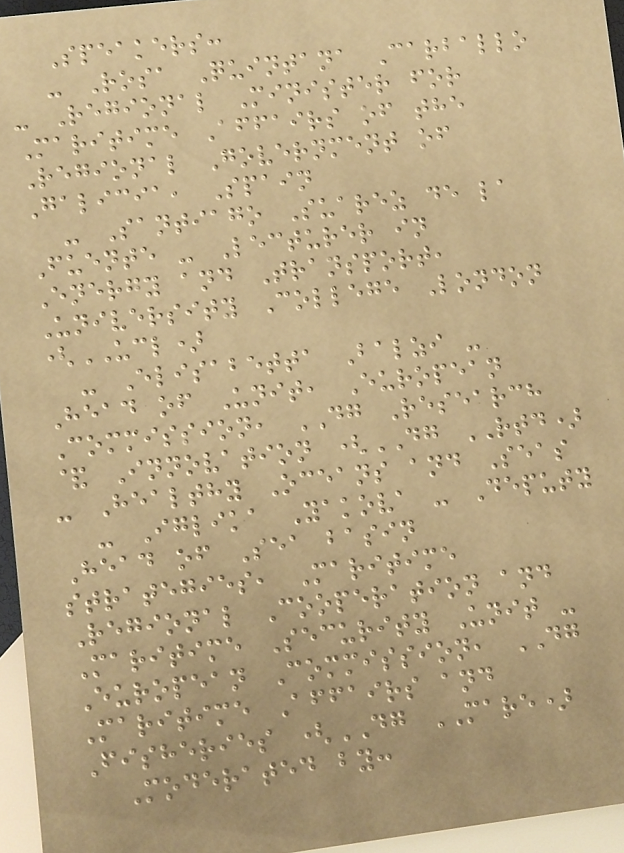Speakers:
- Rosa Quintana Carballo
- Regional Minister for
Maritime Affairs of the
Regional Government of
Galicia, Spain
- Santiago Suarez de la
Fuente - Lecturer in
Energy and Transport,
University College London
(UCL)
- Elisabetta Balzi -
Head of Unit, European
Commission, DG Research
& Innovation (DG RTD)
- Healthy Oceans and Seas
- Iglika Yakova - Deputy
Head of Sea basin
strategies, Maritime
Regional Cooperation and
Maritime Security Unit -
European Commission, DG
Maritime Affairs and
Fisheries (DG MARE)
Moderated by:
